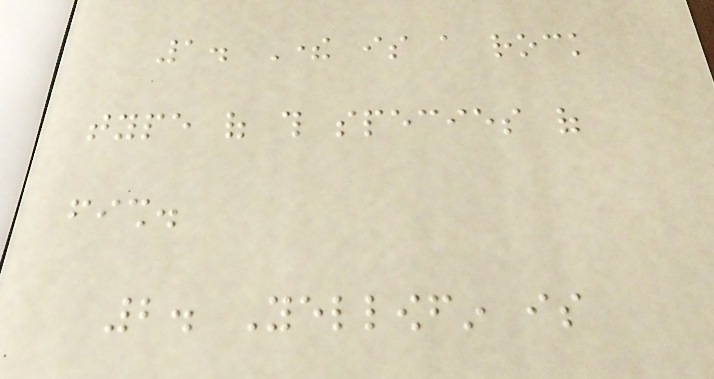1. There is a rock
type of this species of
fish.
2. Yellowfin is
